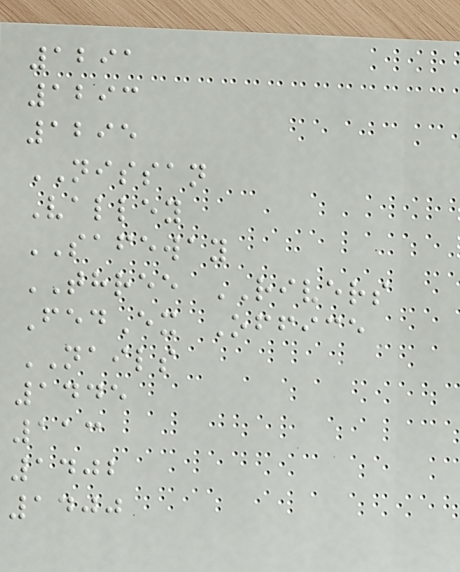1291
1293
1295
NISSAN
Valley
SAFEWAY
THREE RIVERS
FedEx Office
NAILS
1445
113
1402
1400
